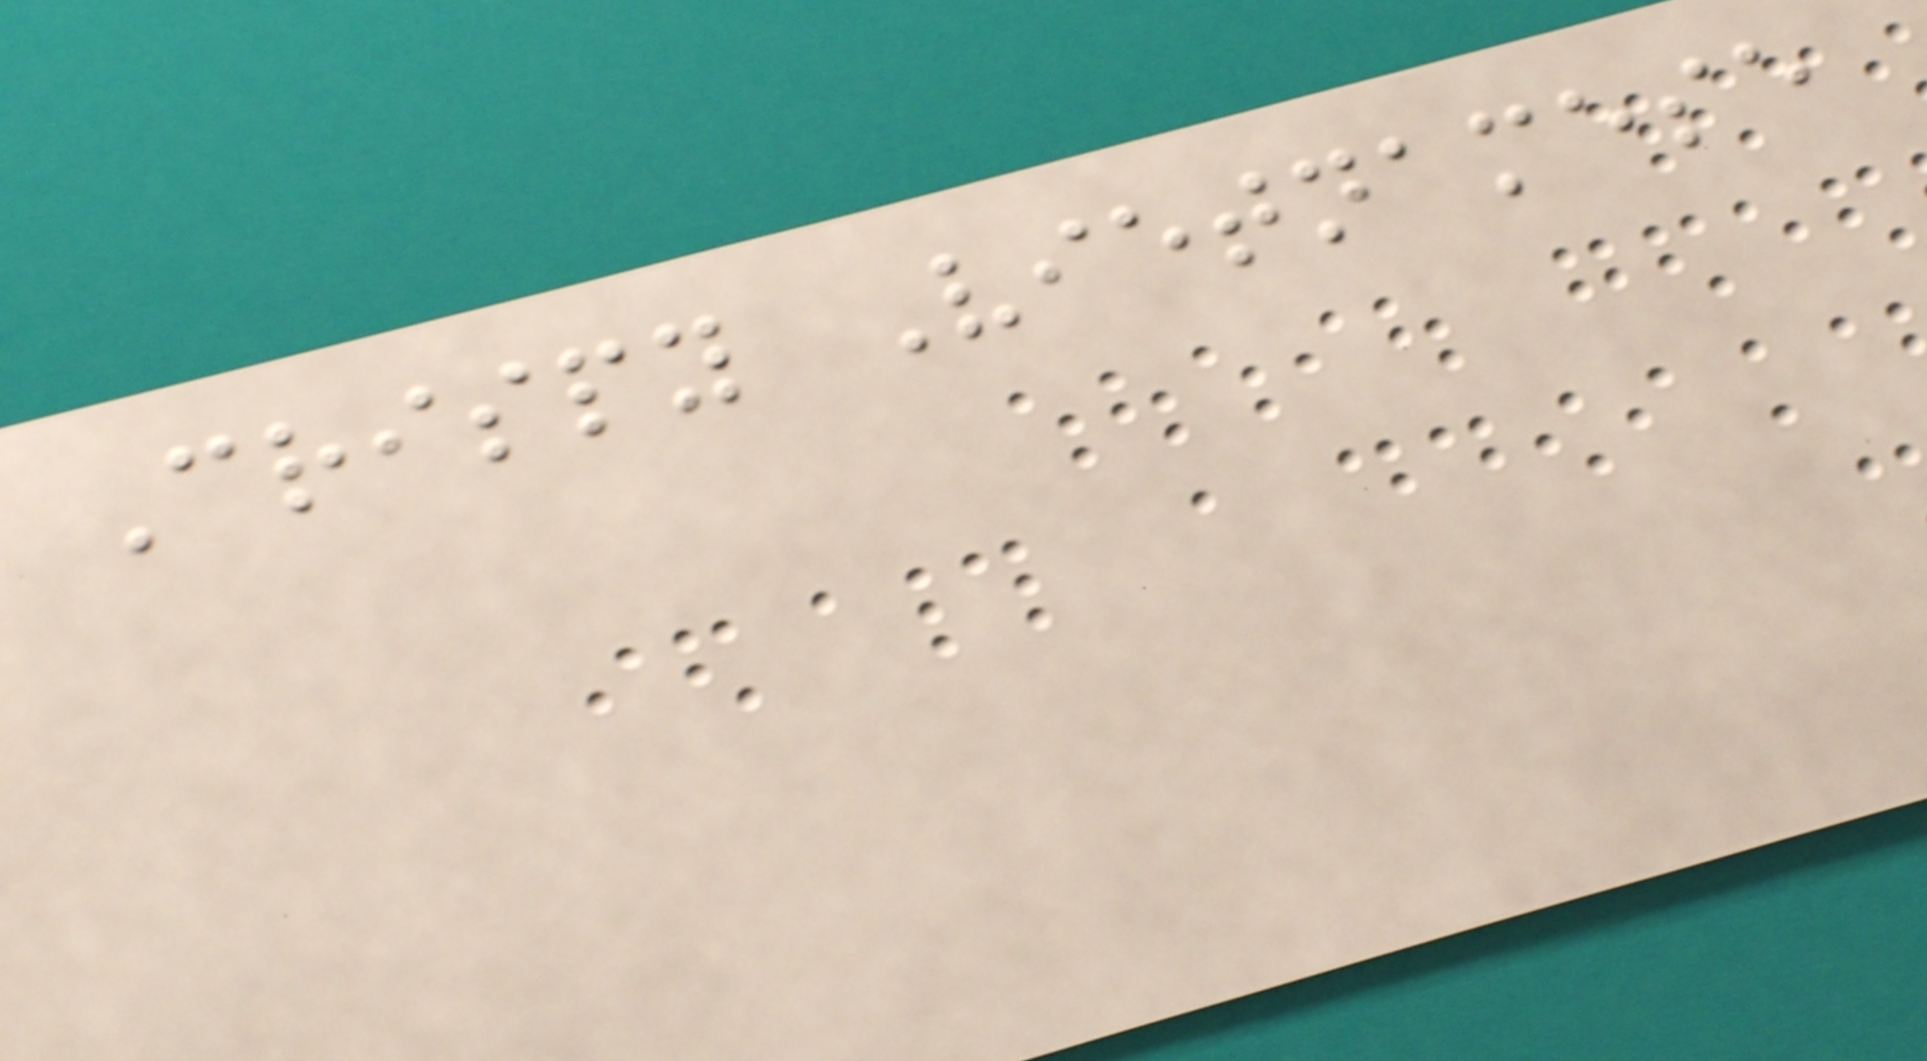Crispy Vietnamese
